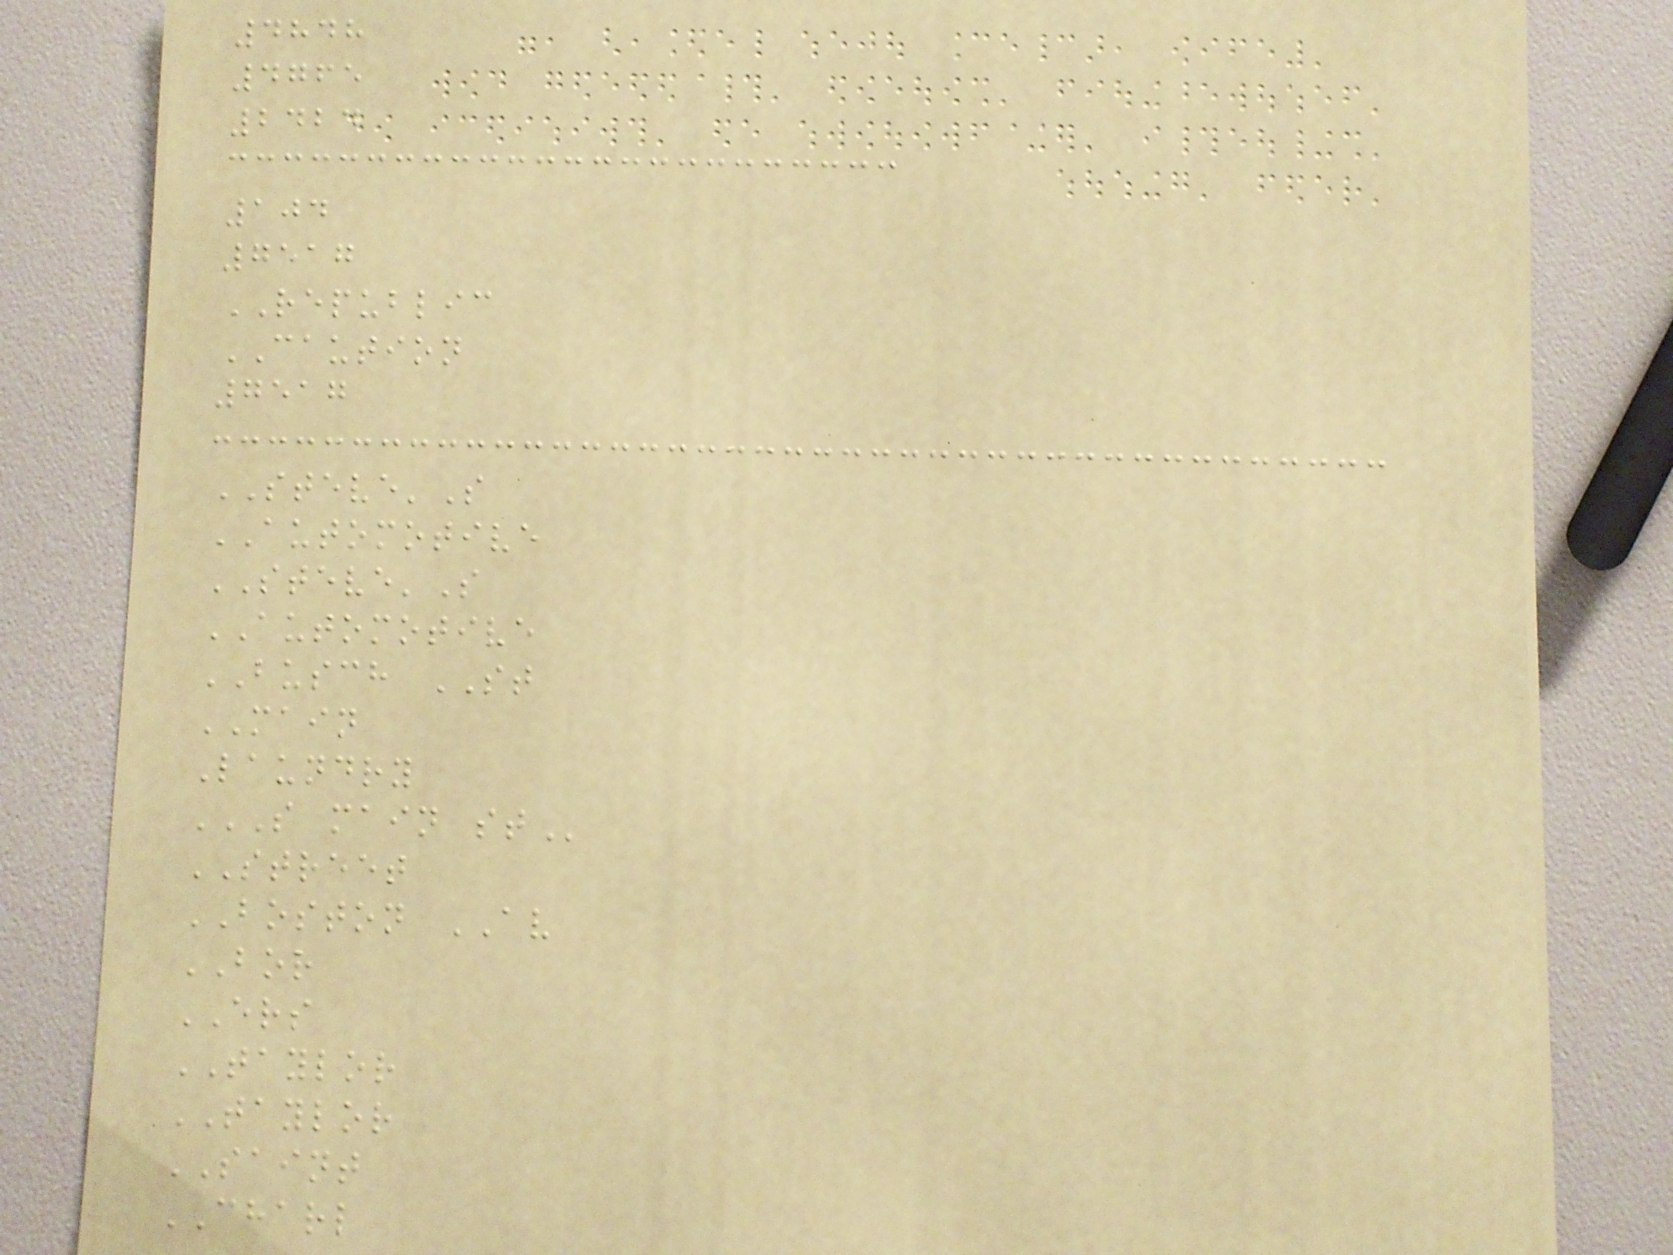4848
4765
2424
104
7517
REPUBLIC
CAUTION
7517
STEVE'S
AUTOMOTIVE
STEVE'S
AUTOMOTIVE
BUSCH ST
MAIN
Laundry
S MAIN ST
STREET
BOSTON AV
BOR
ERS
TAYLOR
TAYLOR
SAINT
CHARL
